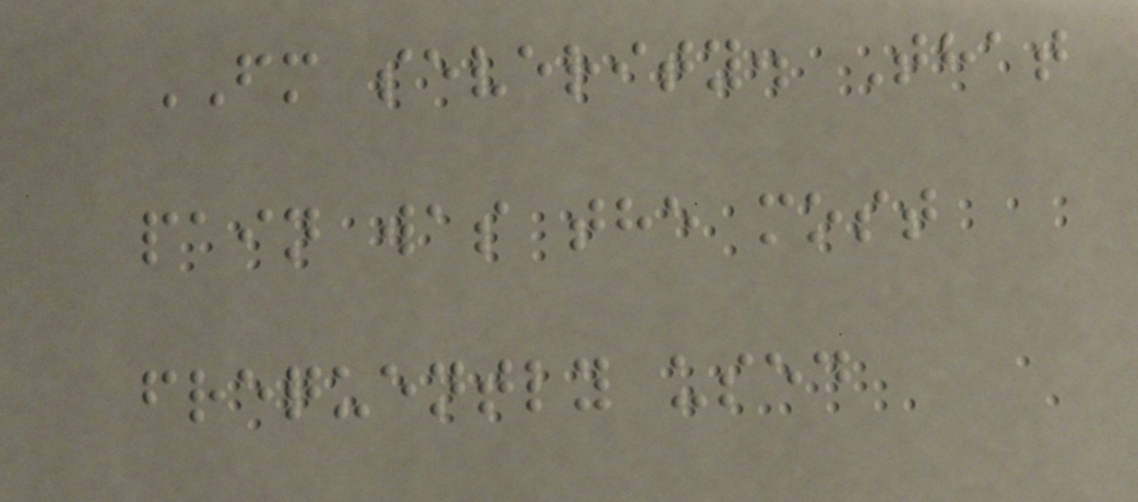FM severity. That
pain was the most
frequently used
